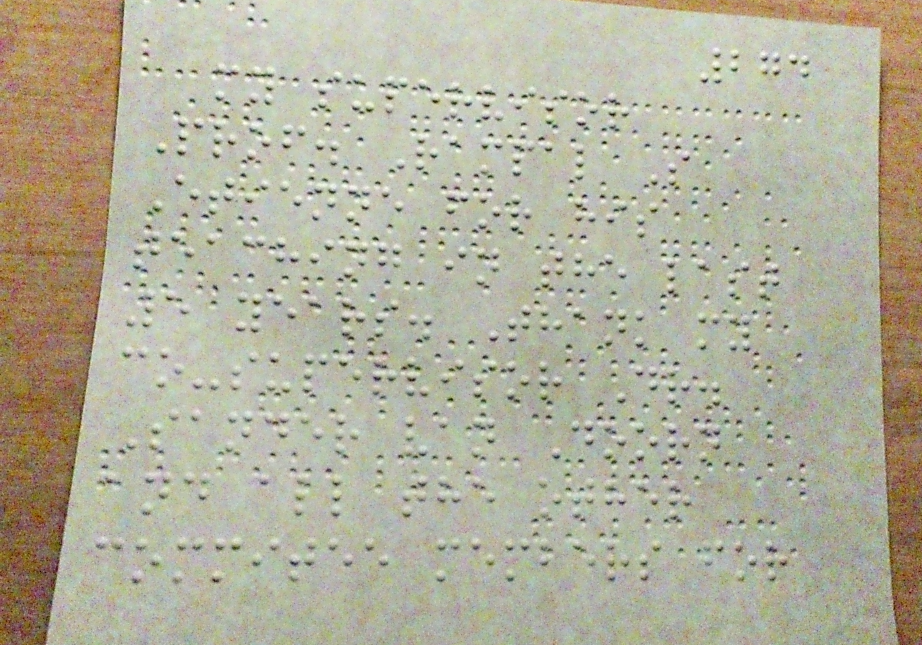274
my supervisor
Prof. Rampal S
Etienne for his
teaching in the last
5 years. Thank my
co-supervisor Dr.
Sander van Doorn
and all the other
commitee members for
